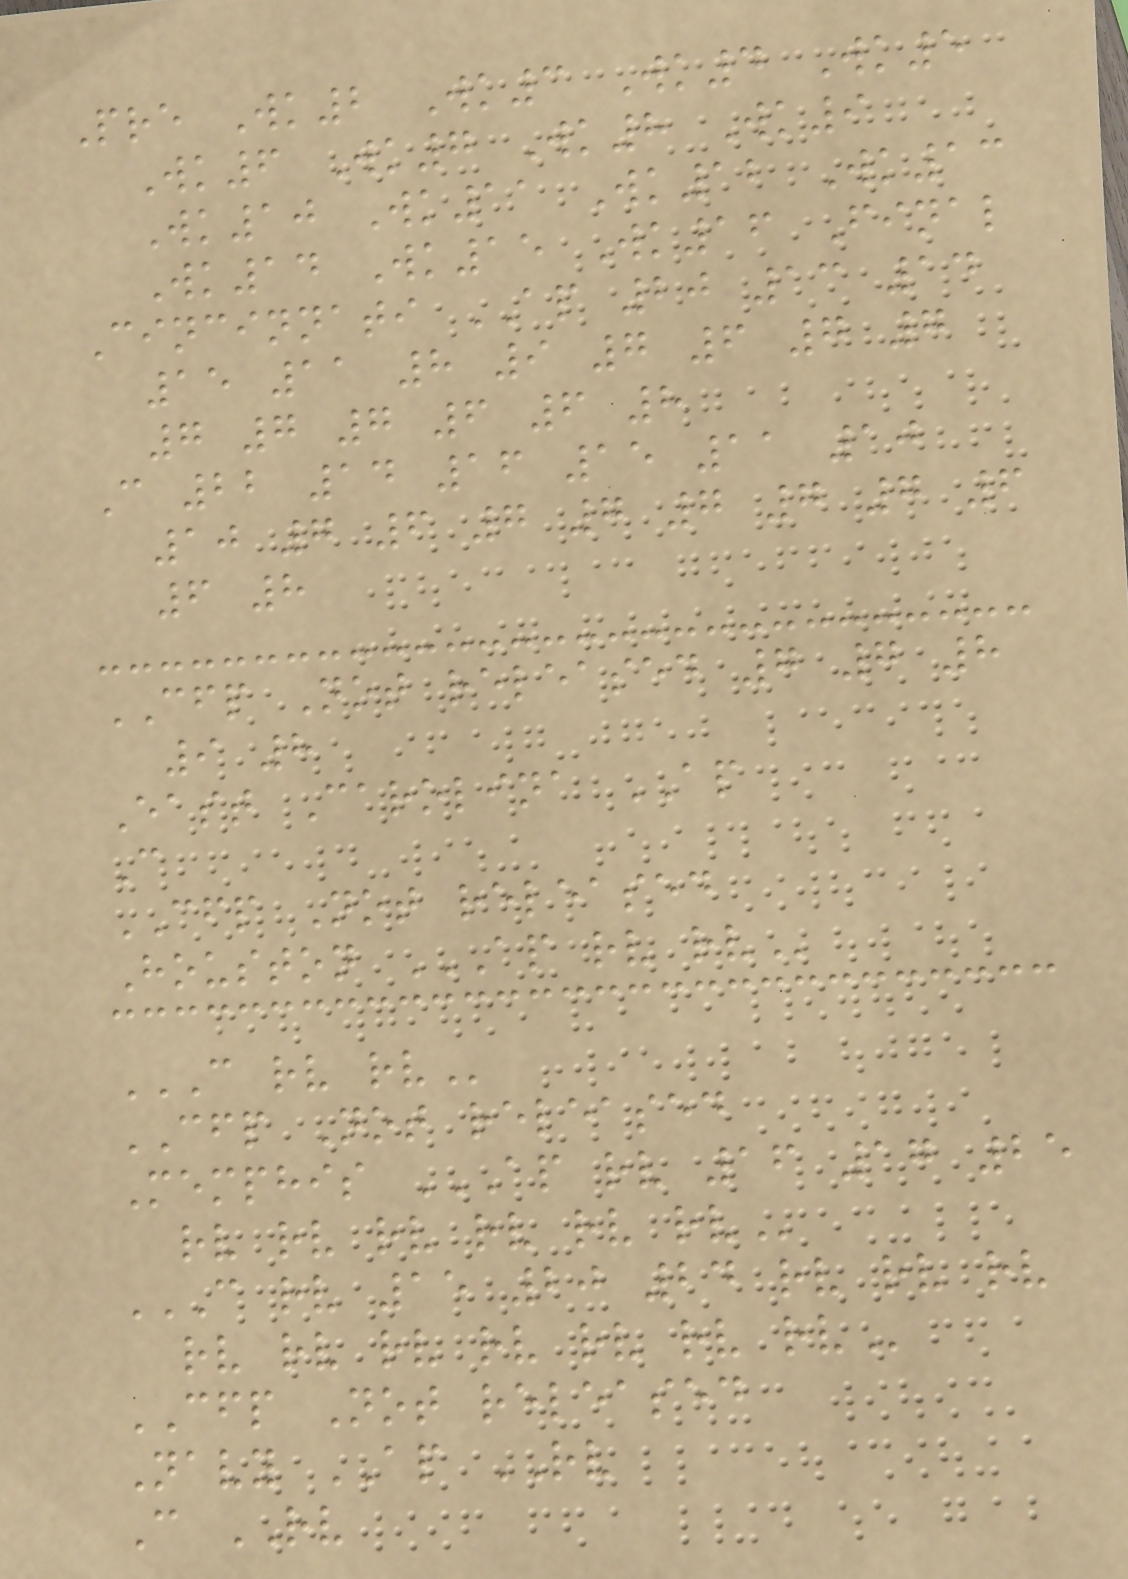Pre Wk2 Wk3 Wk4 Wk5
Wk6 Wk7 Wk8 Wk9
Wk10 Wk11 Wk12 Wk13
Wk14 Wk15 Wk16 Final
Cincinnati AP 20 13 14
15 11 8 9 7 6 7 7
7 7 7 6 6 8
C 22 14 16 15 11 10
10 7 6 7 7 7 7 7 6
6 8
CFP Not released 7 7 8
9 8
East Carolina AP
C
CFP Not released
Houston AP RV RV
C RV RV
CFP Not released
Memphis AP RV 16 17 25
RV RV RV RV RV RV
C RV 15 20 24 RV RV RV
RV RV RV RV RV RV RV
CFP Not released
Navy AP RV
C RV
